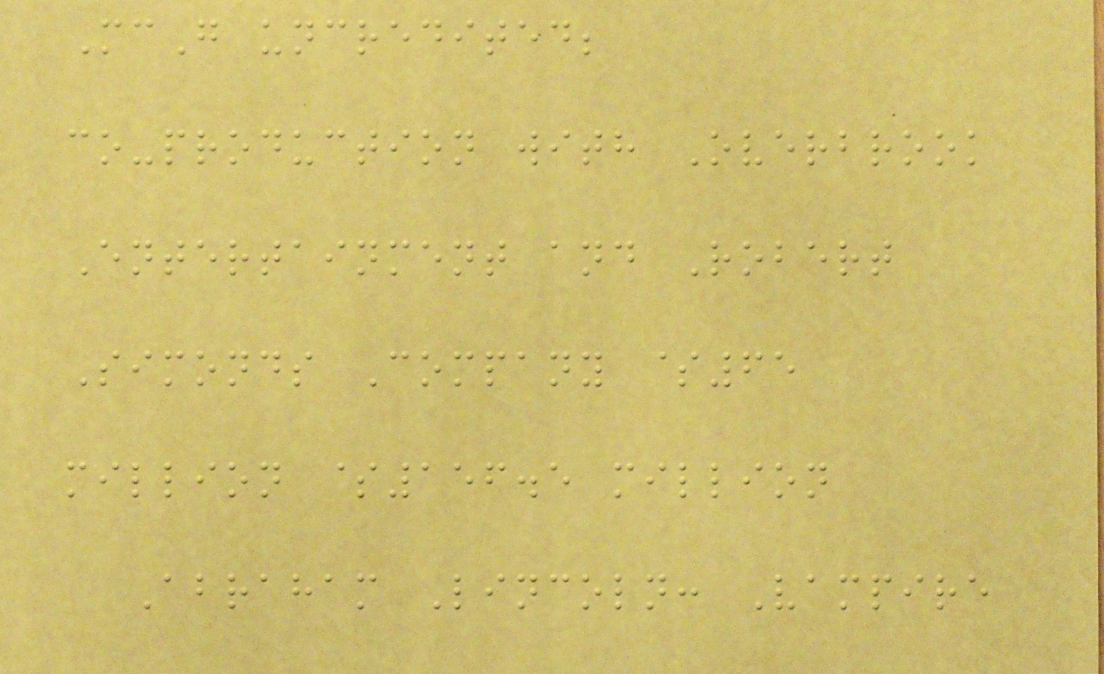McG uncredited;
co-production with Overbrook
Entertainment and Robert
Simonds Company $65
million $156.5 million
Abraham Lincoln: Vampire
